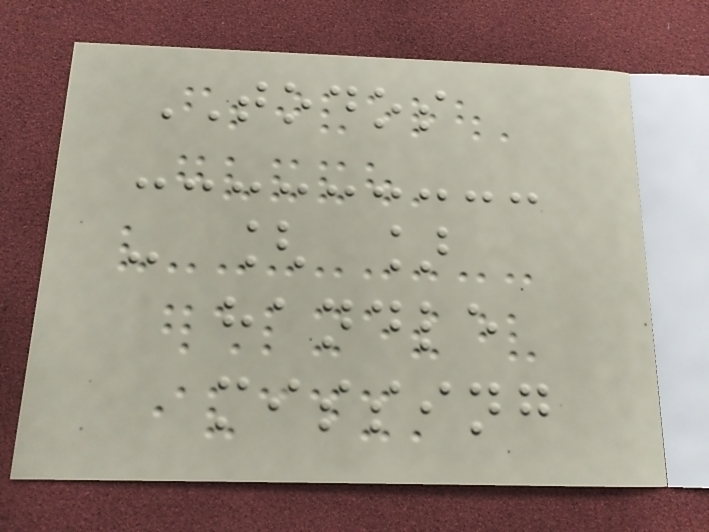TODOS
- [ ]
handle
missing
